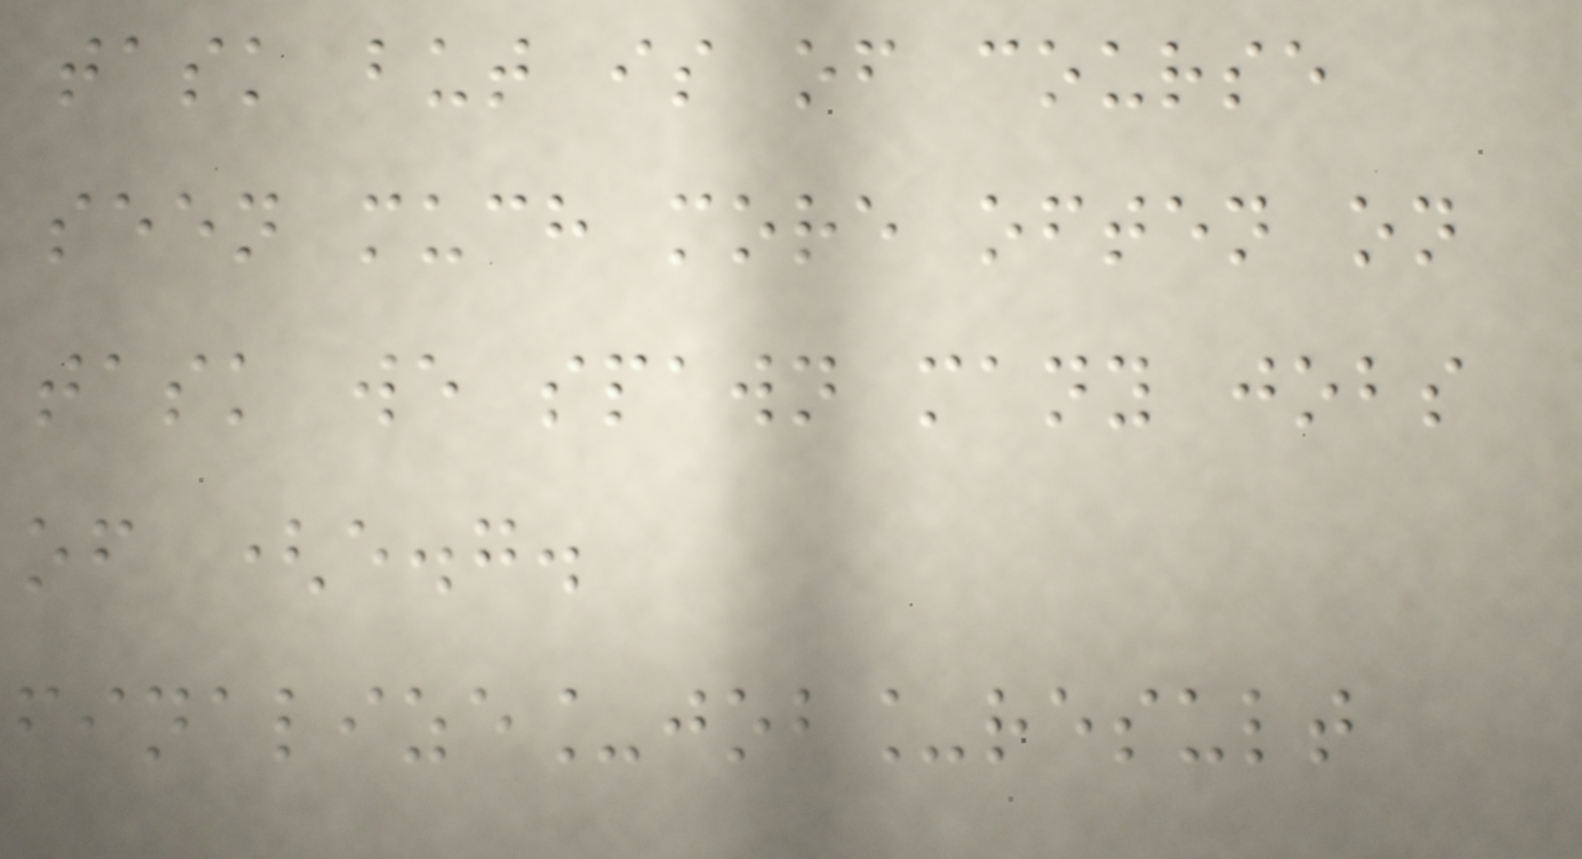task but is of course
seen much more often on
task we spawn many jobs
of (e.g.
finalize_job_result
